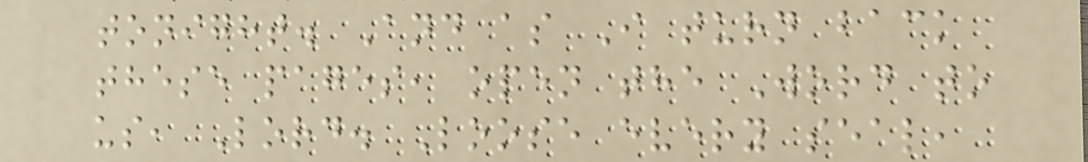tonight. And as I turn back
these pages, open the Word to
us, Lord. Loose every seal,
